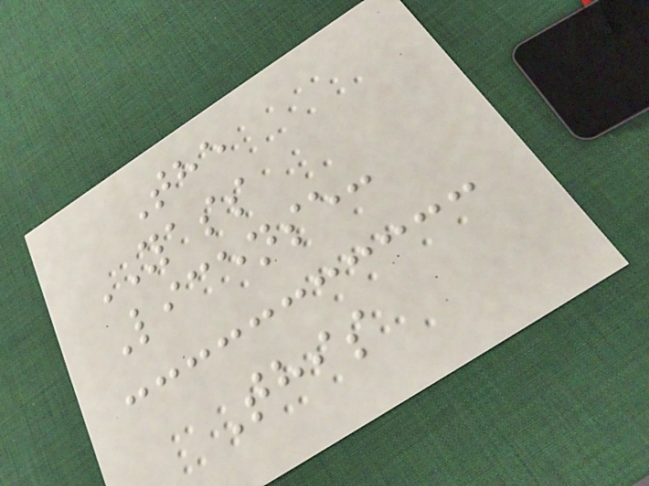The
YASS
License:
This
